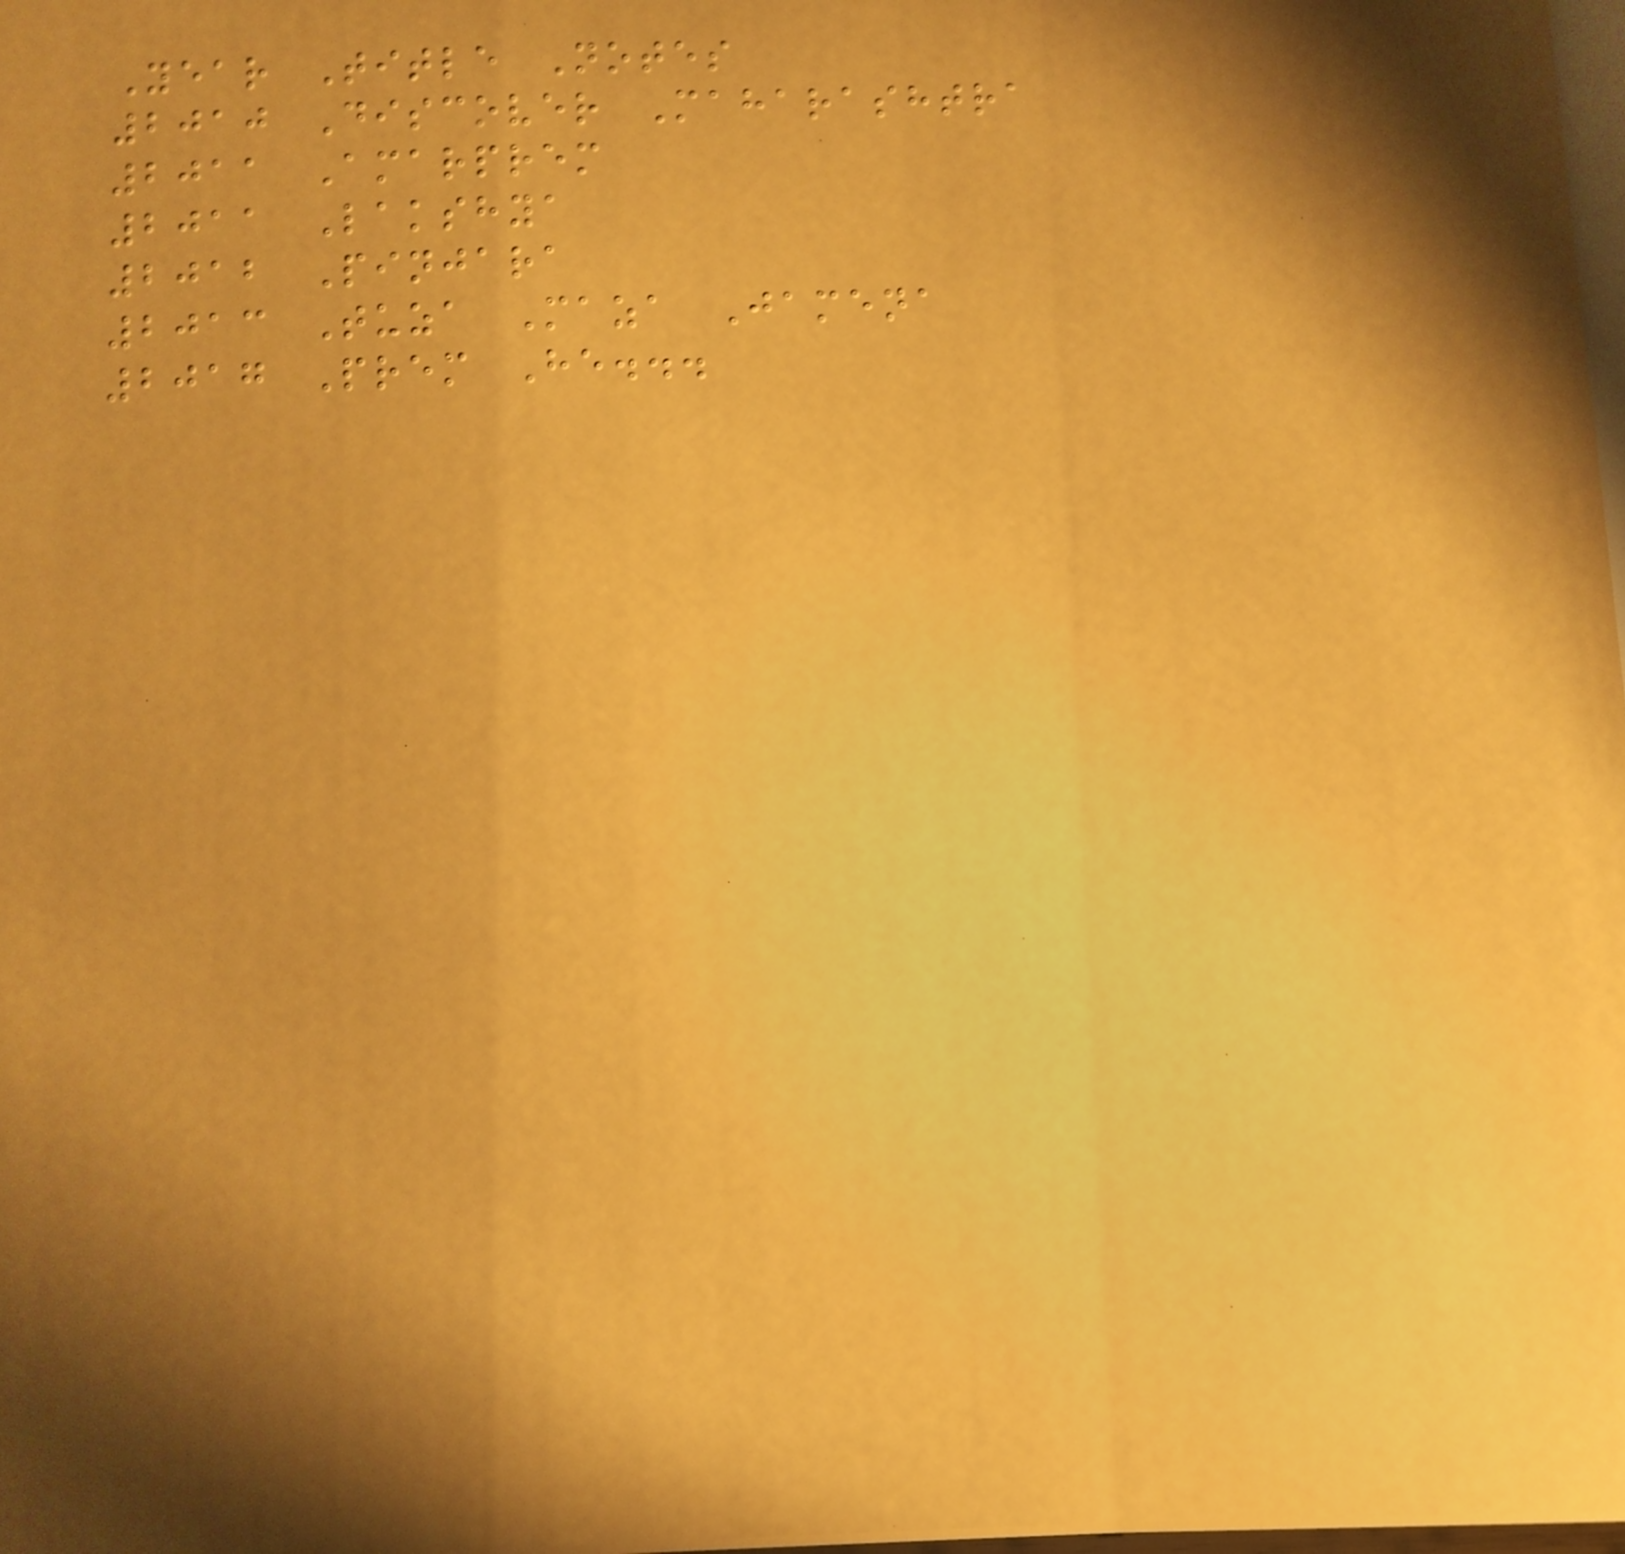Year Title Notes
2010 Discover Maharashtra
2011 Amarprem
2011 Lakshya
2012 Pinjara
2013 Tuza Maza Jamena
2017 Prem He...
